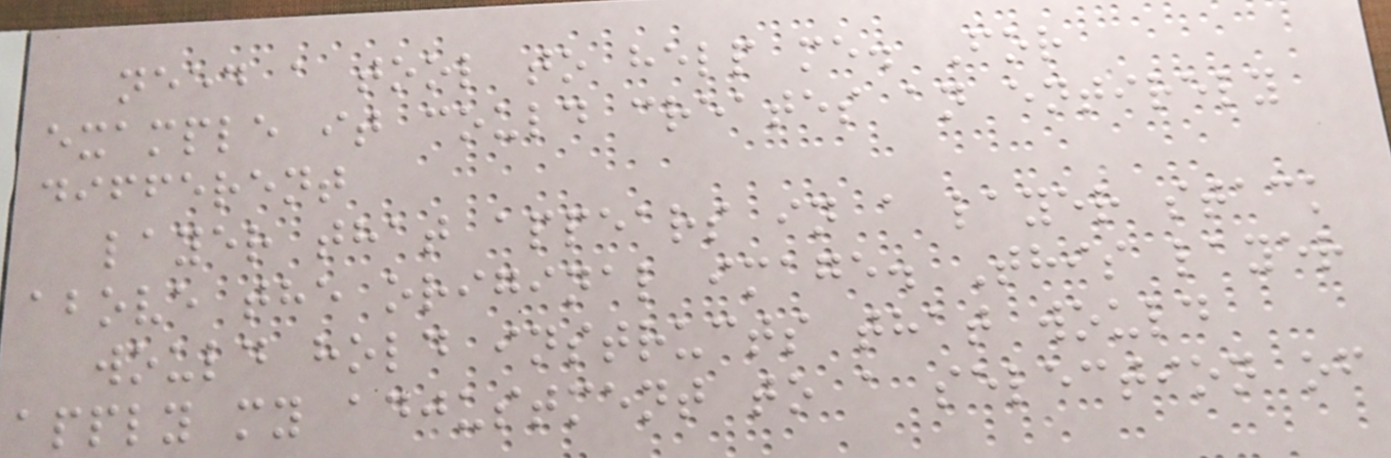need a tool to help me. For
example it could creates an entirely
different
layer that appears in a layer stack
above the original image. This layer
would hold instructs that would
apply my adjustment to a selection of
